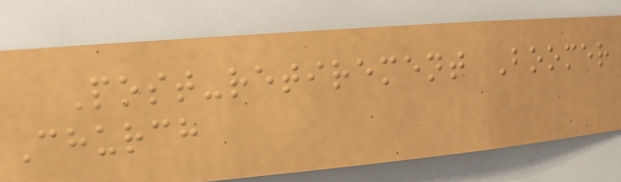Post-retirement Boomer
Church
